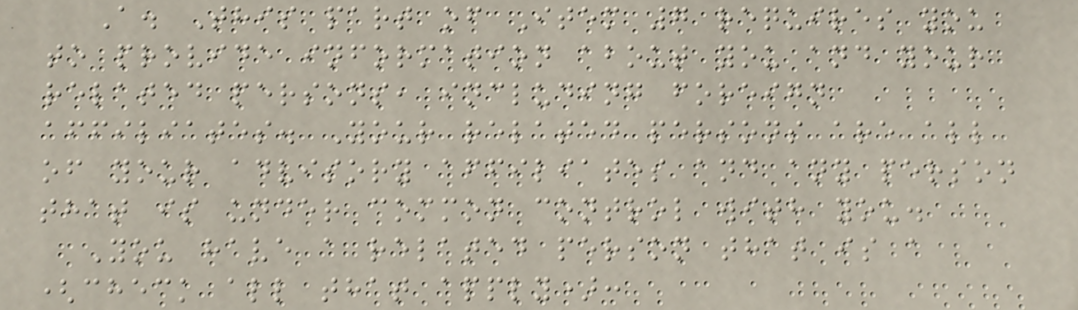A. This part of Item 7 requires you
to provide information about you and your
related persons, including foreign
affiliates. Your related persons are all
of your advisory affiliates and any person
that is under common control with you.
You have a related person that is a
(check all that apply):
